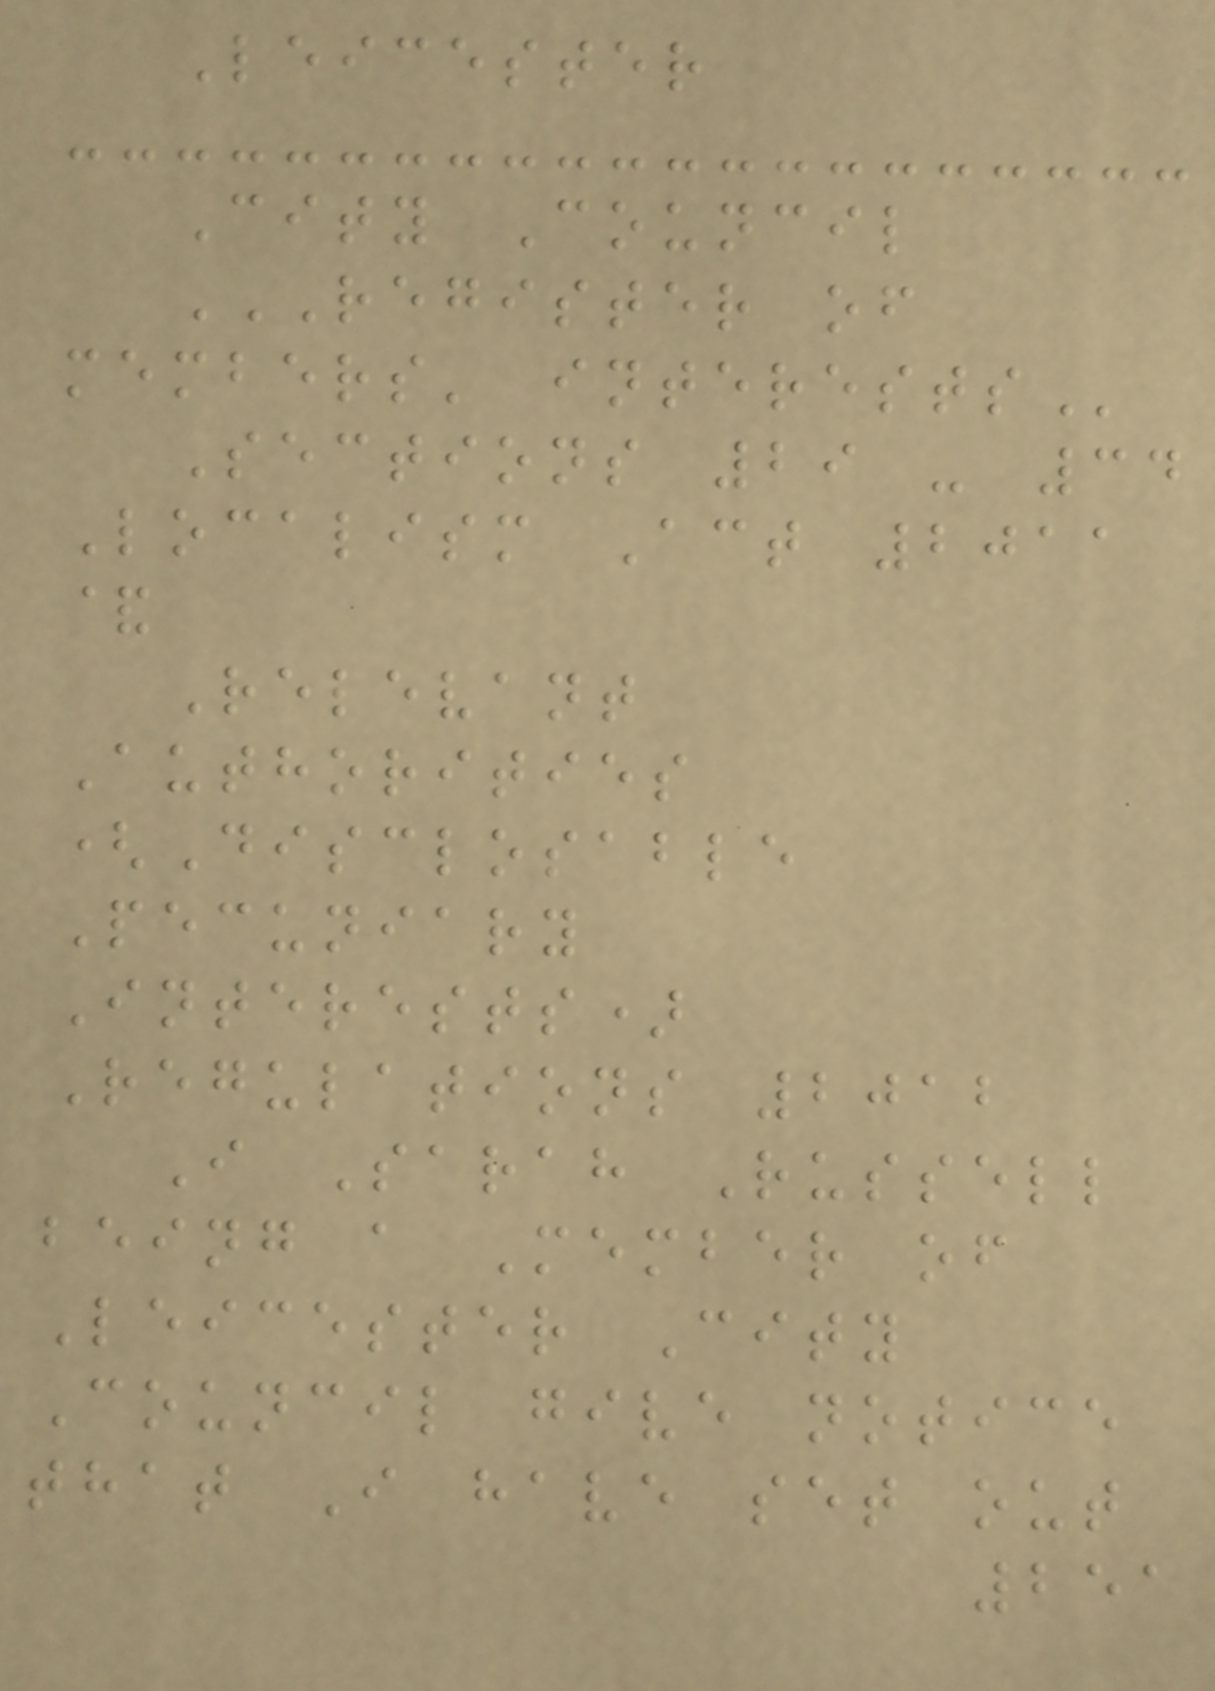Leicester
City Council
REGISTER OF
MEMBERS' INTERESTS
Sections 29 - 34
Localism Act 2011
&
Relevant
Authorities
(Disclosable
Pecuniary
Interests)
Regulations 2012
I Sarah Russell
being a Member of
Leicester City
Council give notice
that I have set out
251
